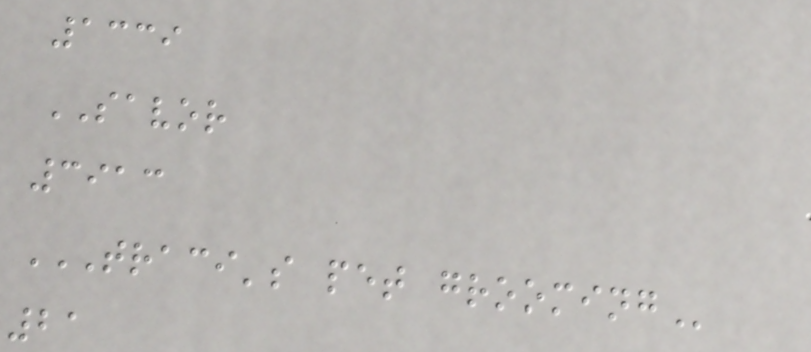1339
SAVOR
3913
TRACI'S PET GROOMING
21
